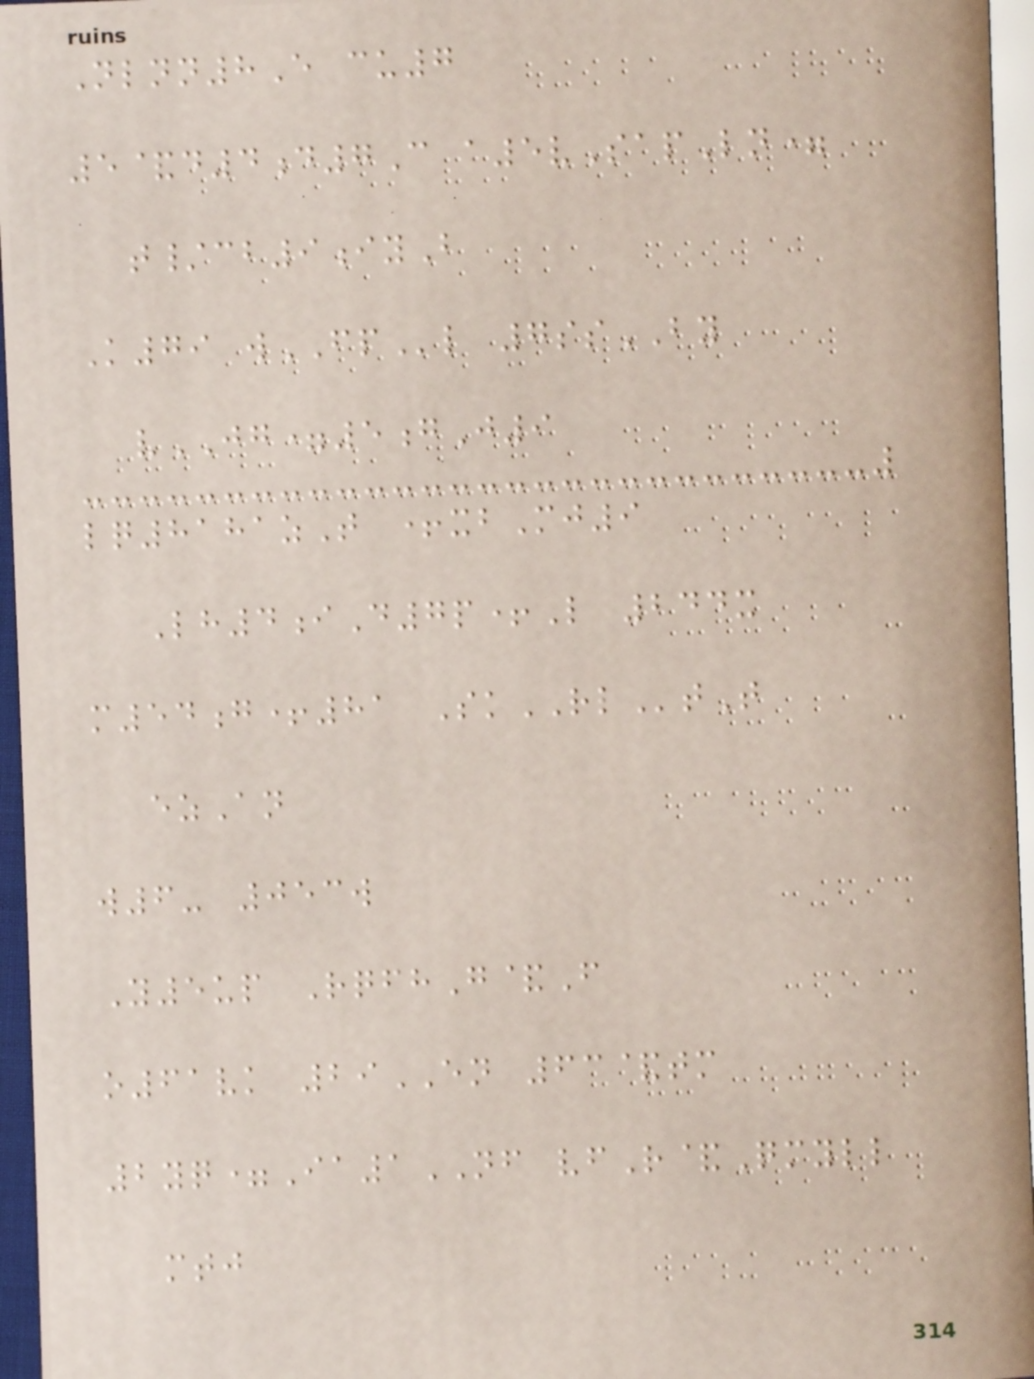Nlnn8E cu7
5&d4d7C a5vSapLn=
t/cb9iyB
K79 wFPl 7ssBY
vJG=5gJ9
lq8181zT +xbMj9
Lh4iD7p+L 244x
m54g+81 SkRLtT
ezAn
w6- 053w
Y5up RqfhG&F
o61vk 29EN 63&tm
2yq=Ia1NF vfR&Qmyll
mtj
